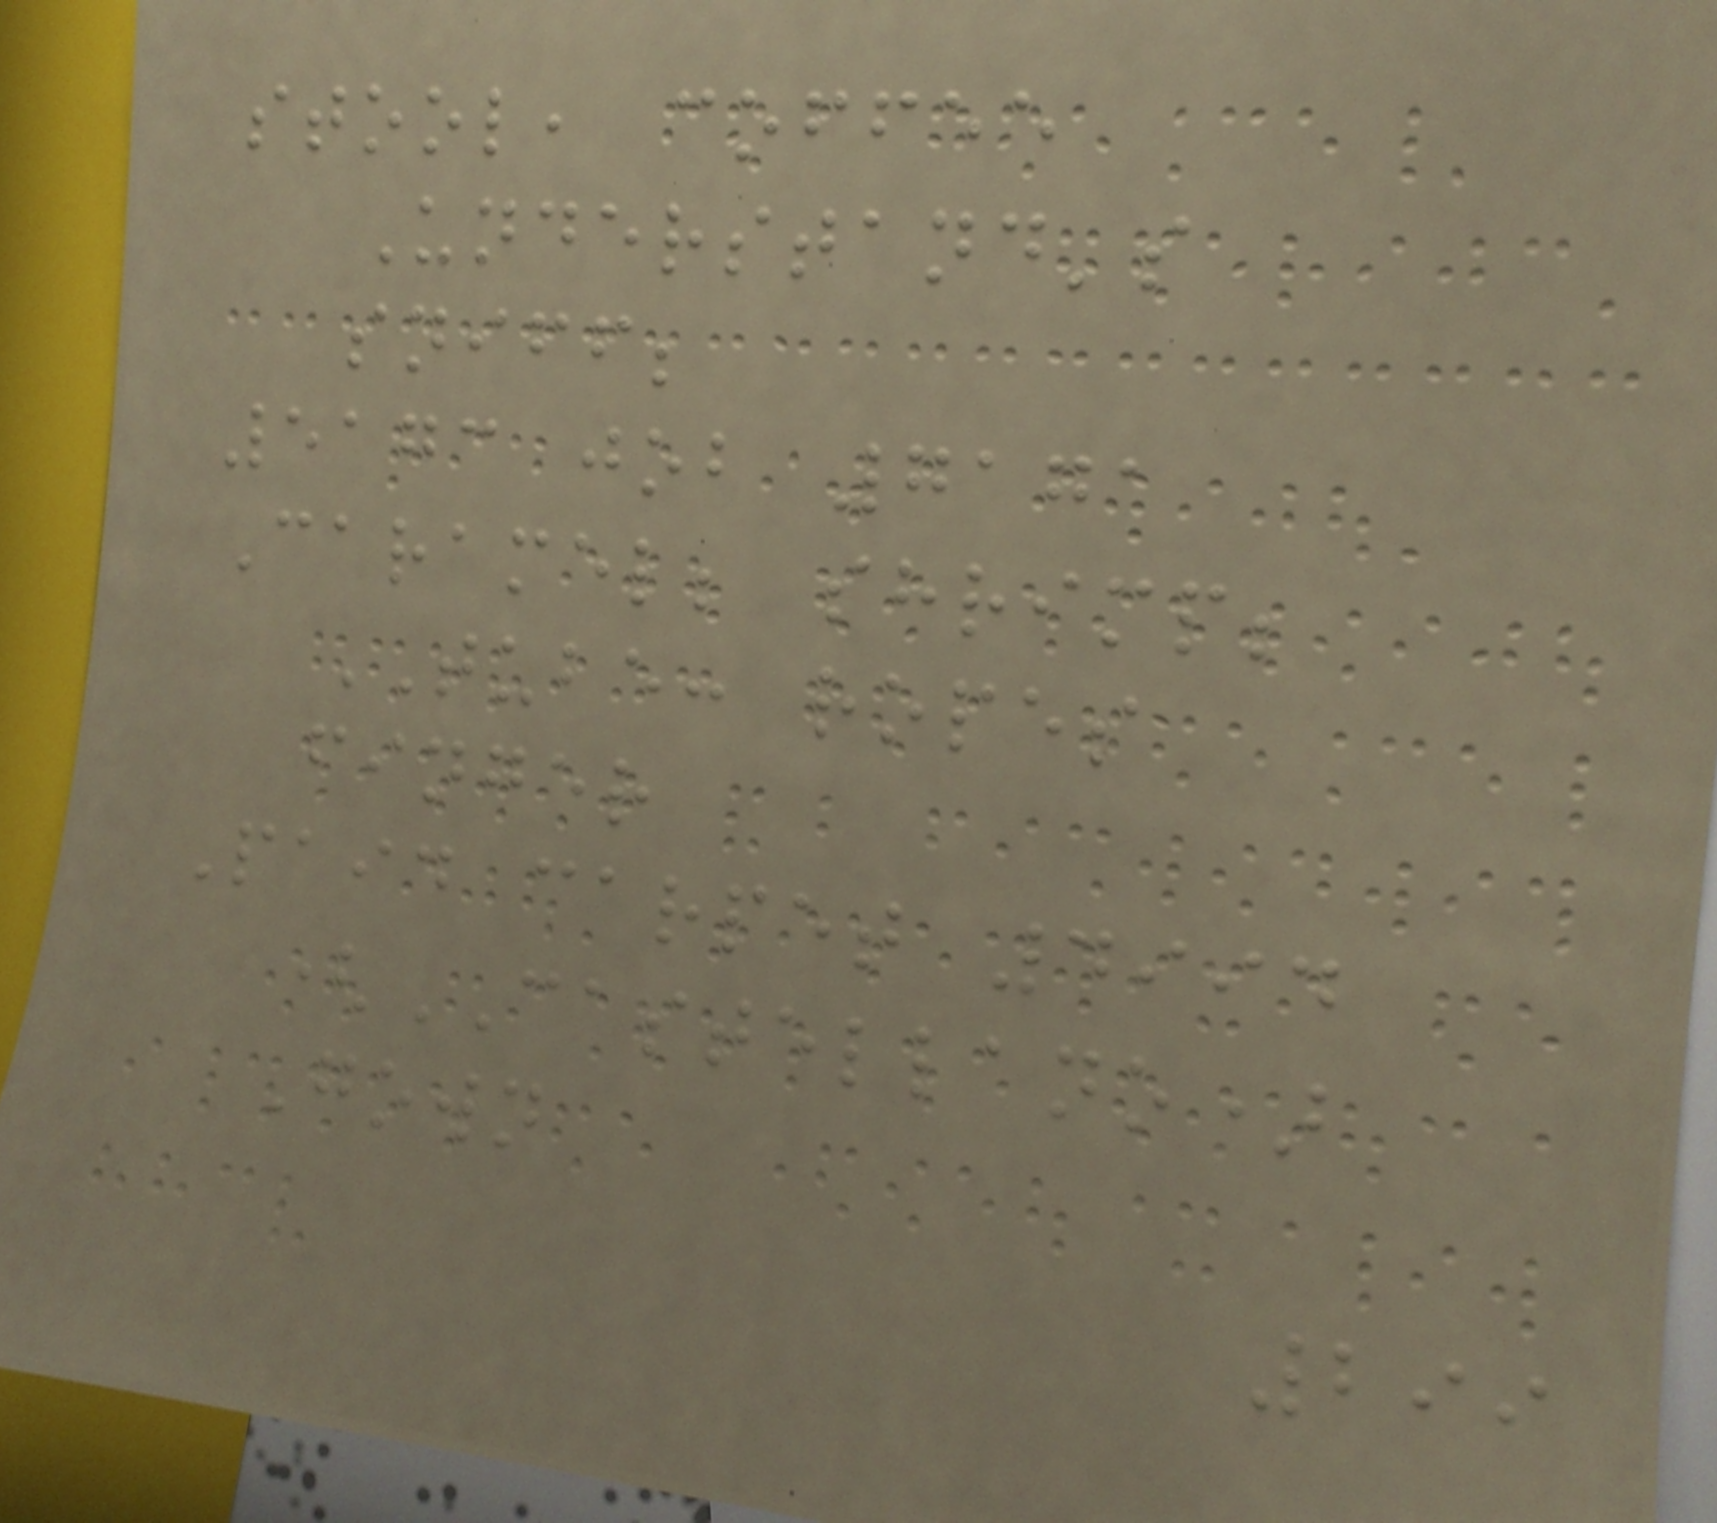stool, coffee
Understand's
sniff;
5173 job 7171
Caramel; shrimp;
TUBE: ropes
finger
Paid carpet 4994
(CASTELLANO)
Gown
299
